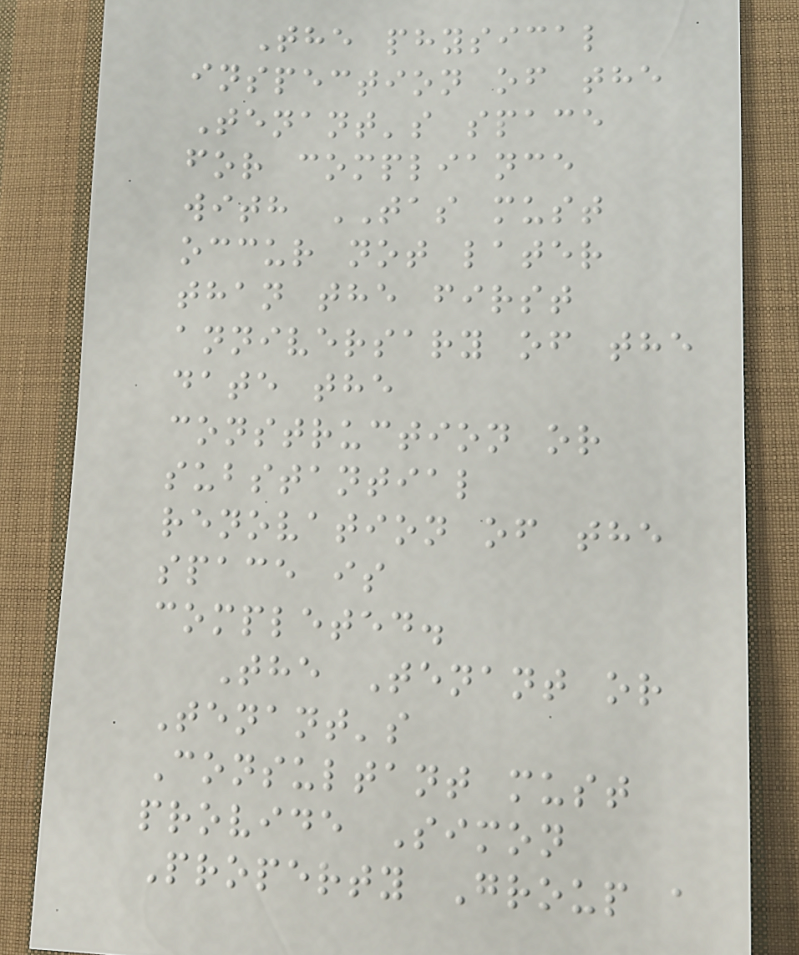The physical
inspection of the
Tenant's space
for compliance
with TAS must
occur not later
than the first
anniversary of the
date the
construction or
substantial
renovation of the
space is
completed.
The Tenant or
Tenant's
Consultant must
provide Simon
Property Group a
